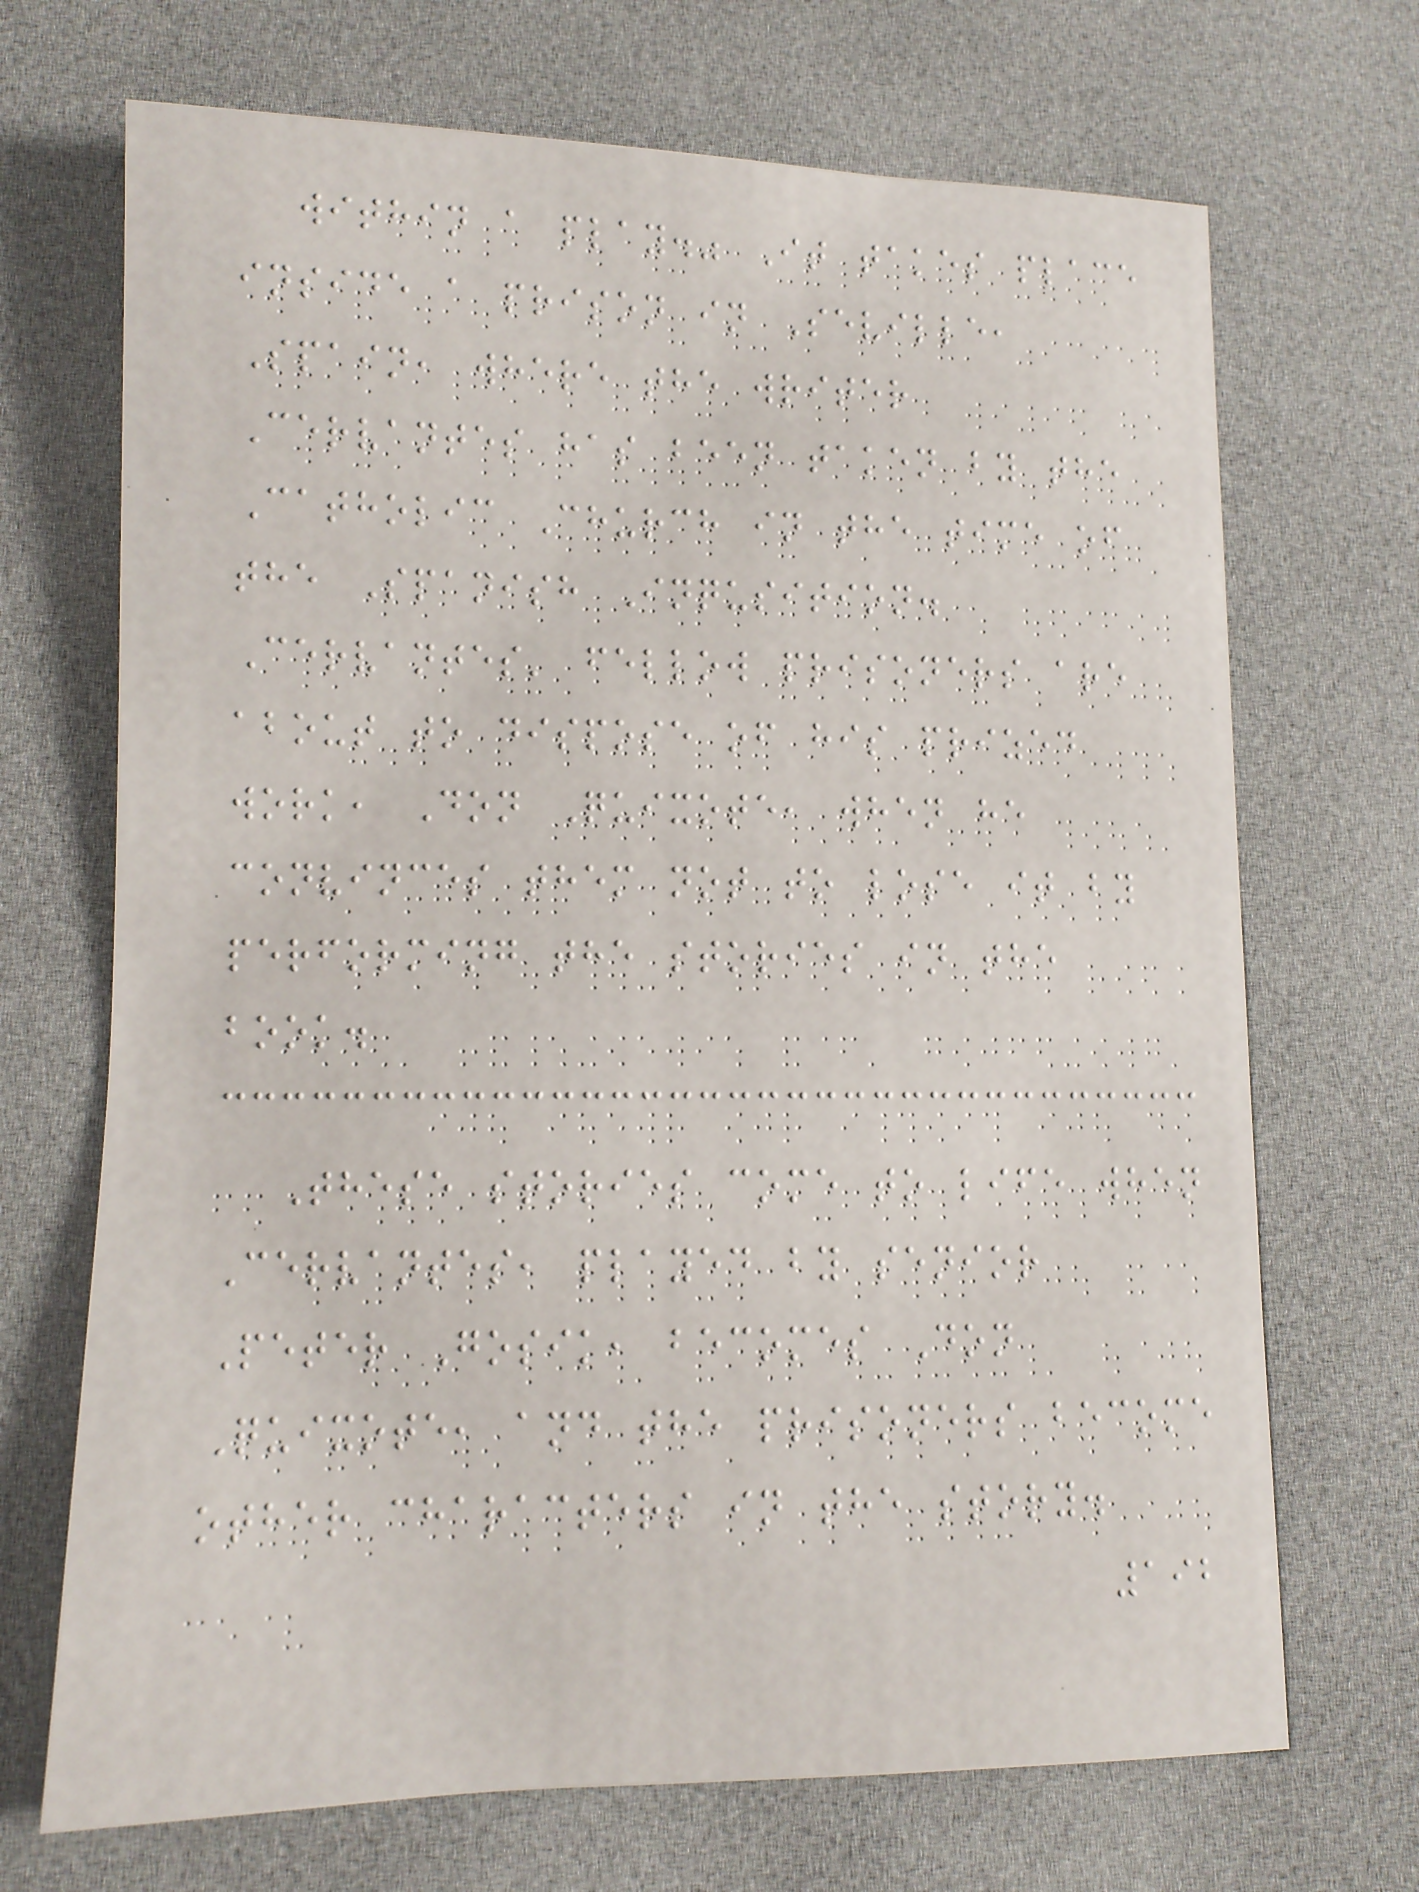within a play." It takes place
inside a prison in Seville,
Spain, where the writer
Cervantes has been taken by the
Catholic Church in the time of
the Spanish Inqusition.
Cervantes' fellow prisoners are
about to dispose of his prized
work, Don Quixote, when he
convinces them not to lose it by
performing the stories in the
book.
These stories come to life when
Cervantes, played by senior
Peter Gosik, becomes Don
Quixote, and the prisoners become
other characters in the story.
192
